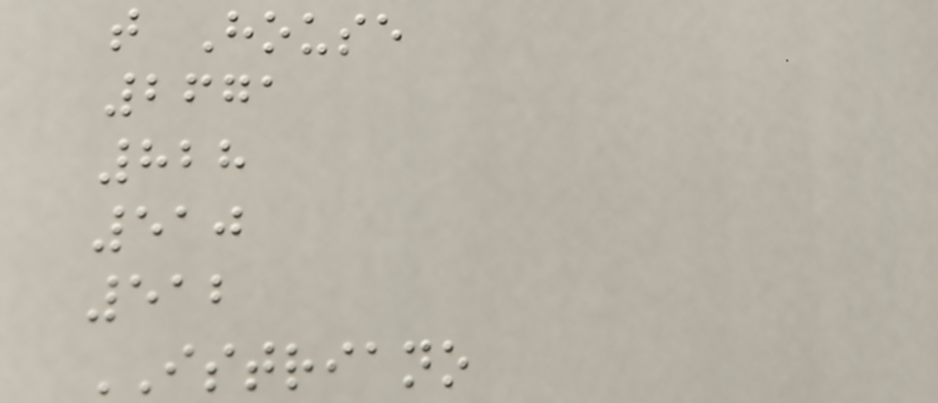t House
2671
828
510
512
ISTRIANO
